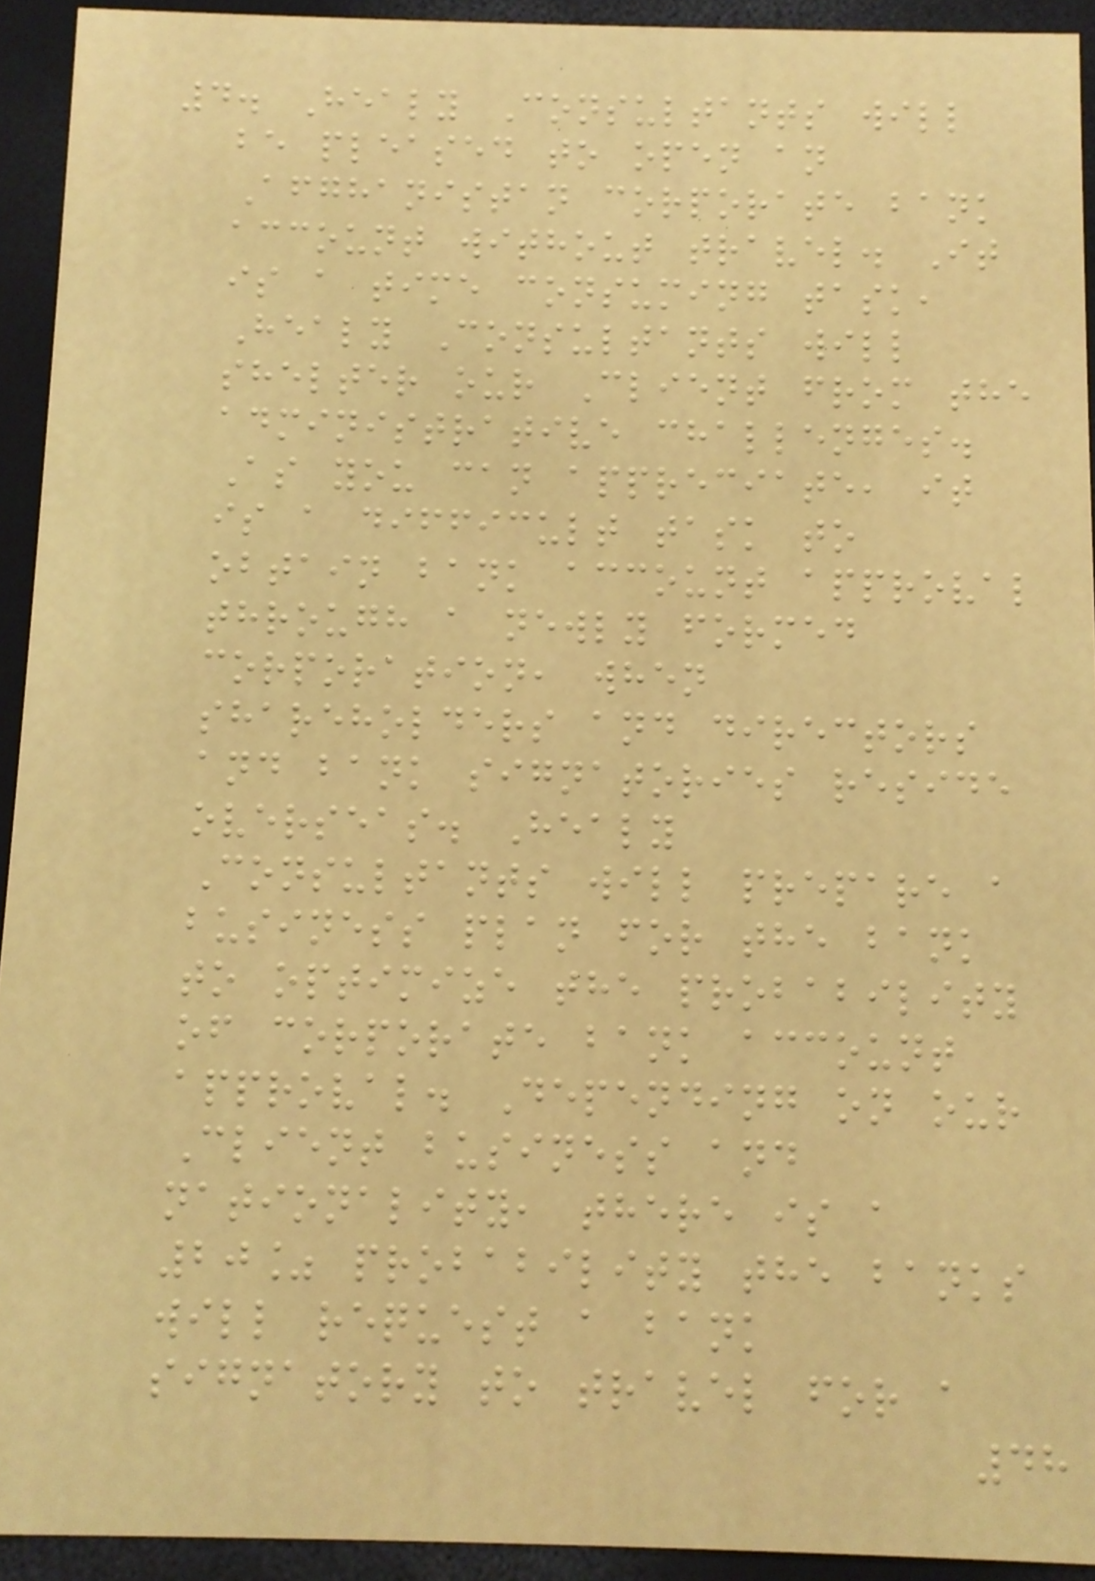4. Healy Consultants will
be pleased to open an
Afghanistan corporate bank
account without travel. It
is a time consuming task,
Healy Consultants will
shelter our Client from the
administrative challenges.
As you can appreciate, it
is a difficult task to
obtain bank account approval
through a newly formed
corporation, when
shareholders and directors
and bank signatories reside
overseas. Healy
Consultants will prepare a
business plan for the bank
to optimize the probability
of corporate bank account
approval. Depending on our
Client business and
nationality, there is a
20% probability the banks
will request a bank
signatory to travel for a
48
